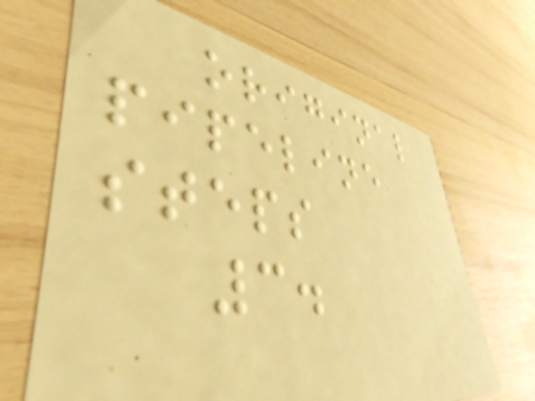original
pipeline
steps
3.
